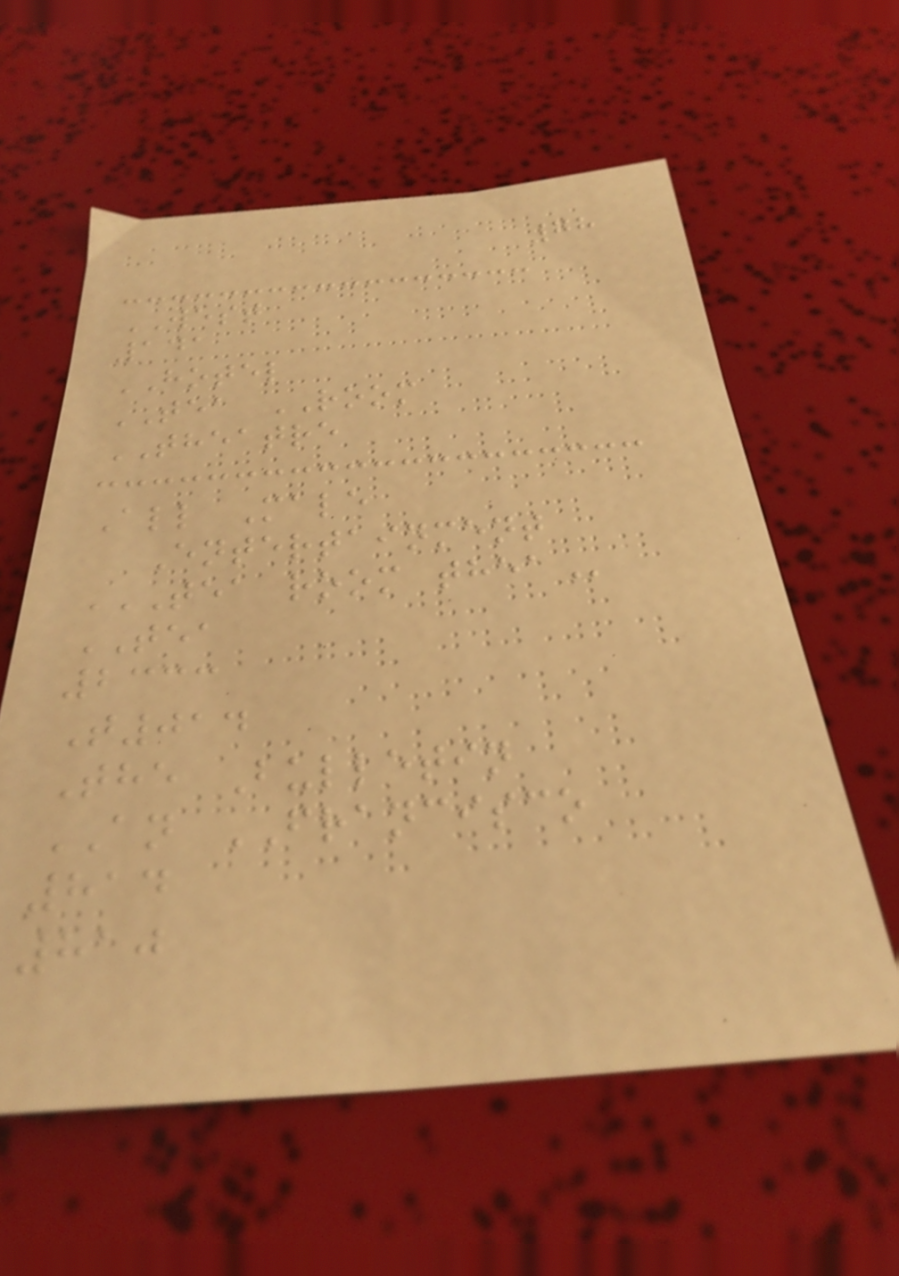78
WEST
141
HOTEL
TEA ROOM
THEATRE
All Male
Entertainment
TEA ROOM THEA
TEA
2333
T014
The Bulletin
AN FRANCISCO
814
810
